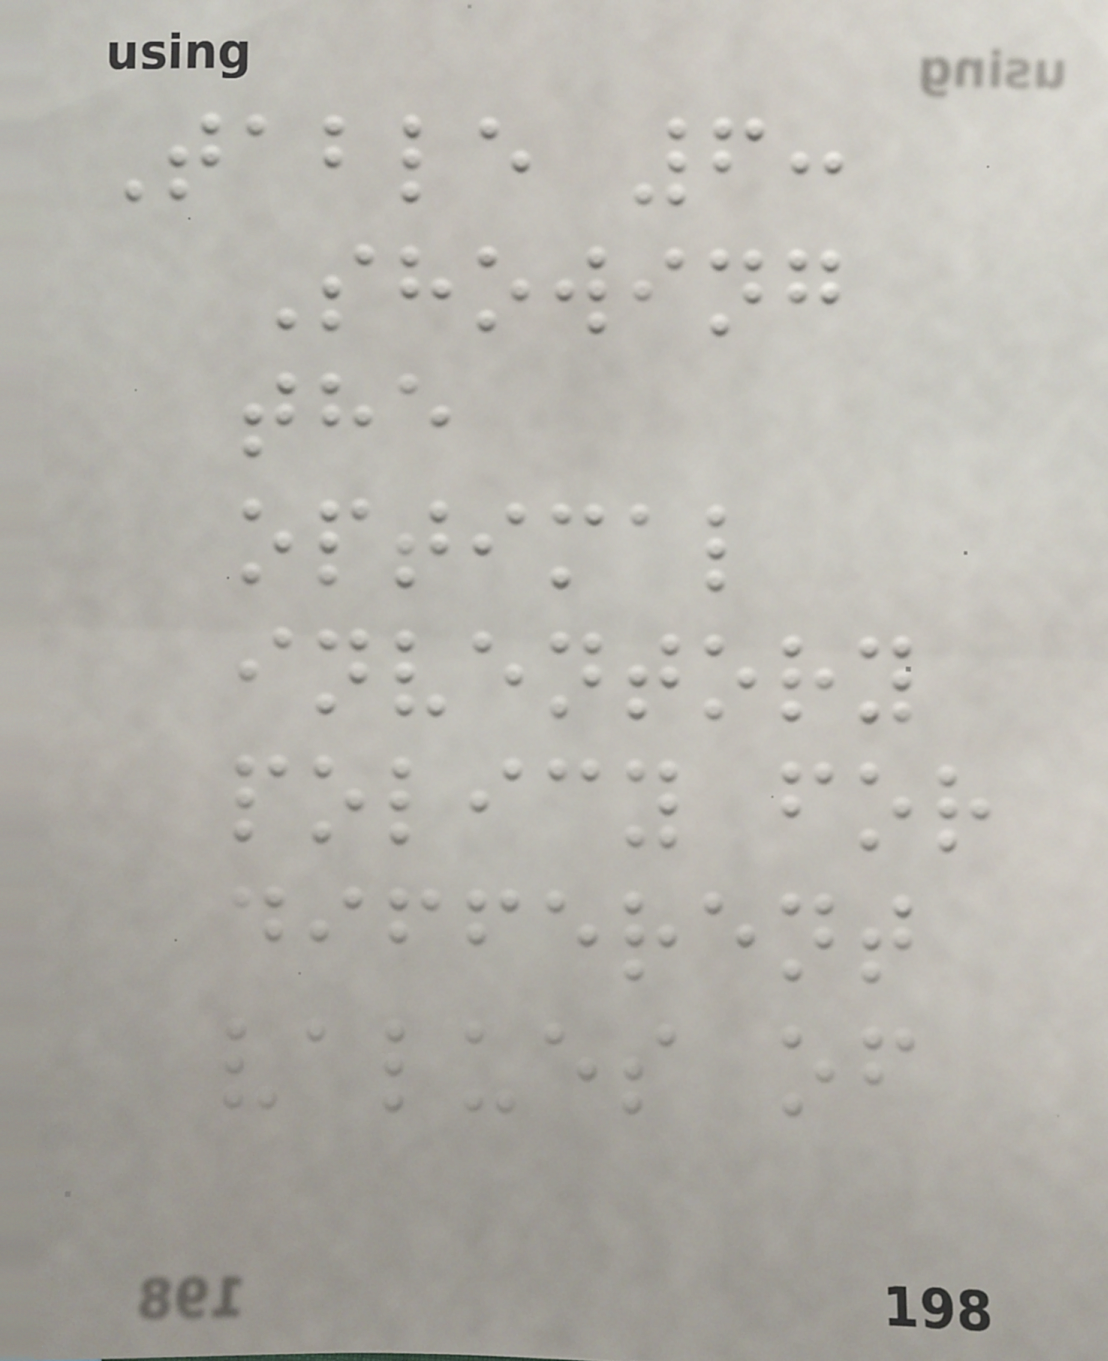Table 6:
Showing
the
optimal
inventory
policy for
different
values of
